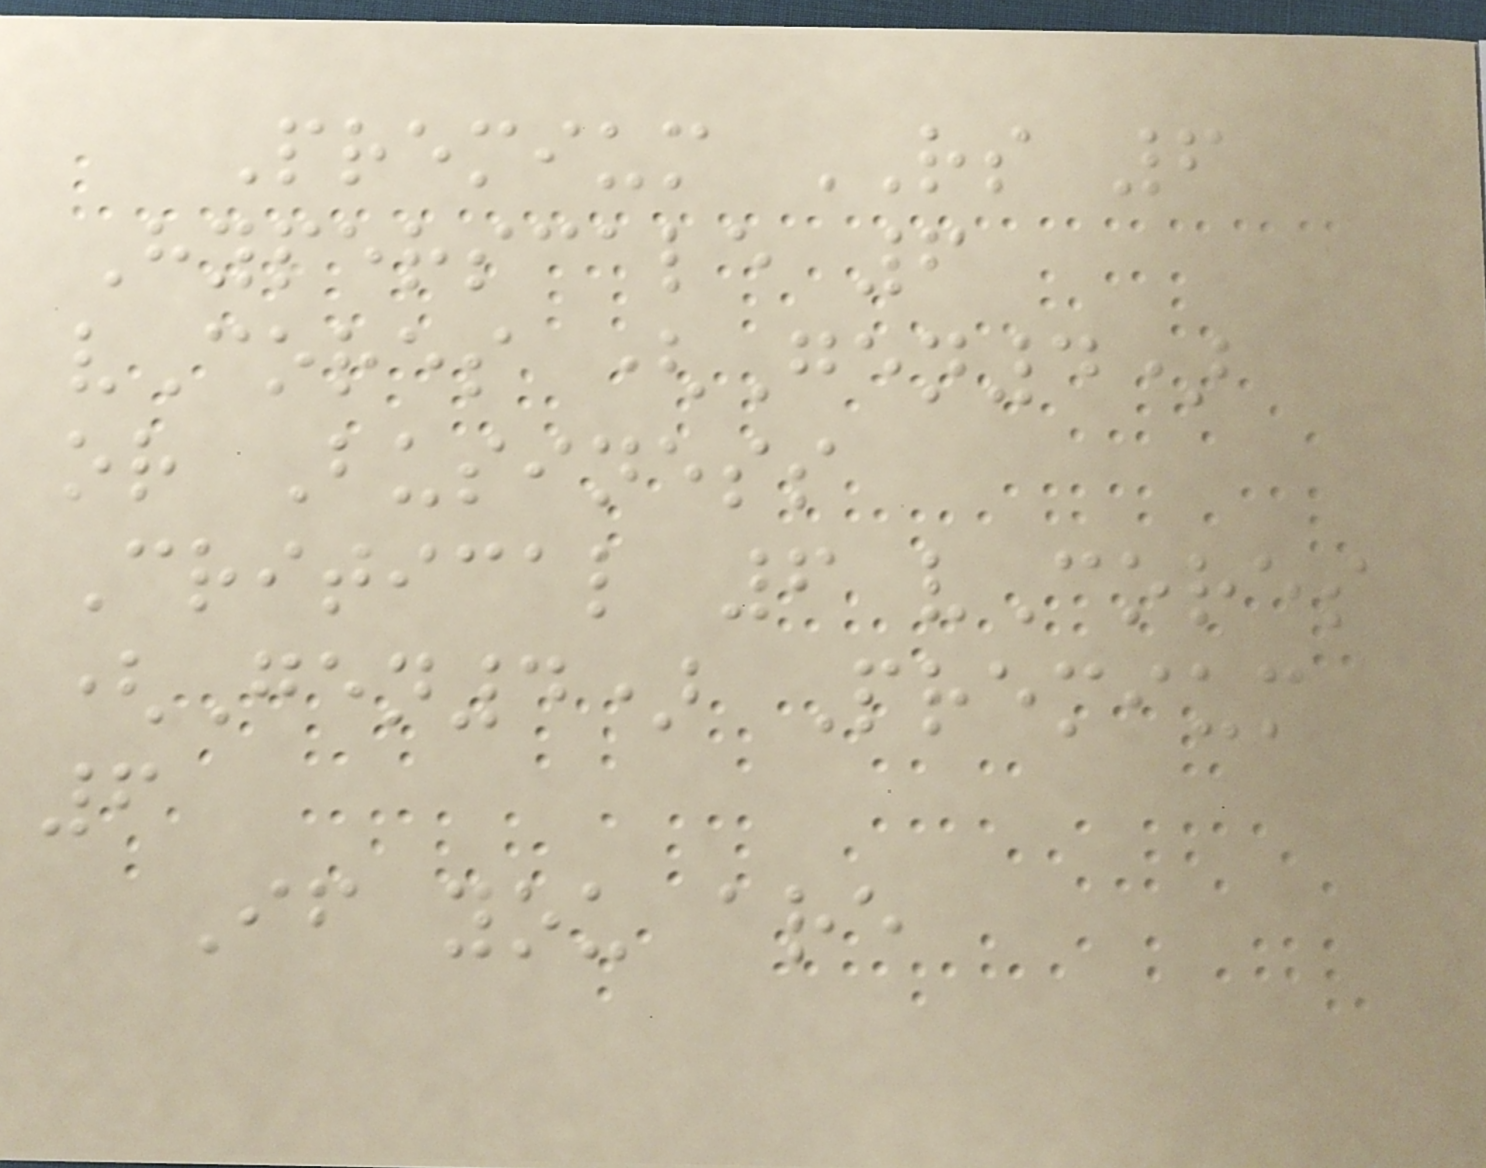Premium RS 6
Hyperscale 6
vCores (Gen4)
or Business
Critical 6 vCores
(Gen4) Premium
6
If you are
